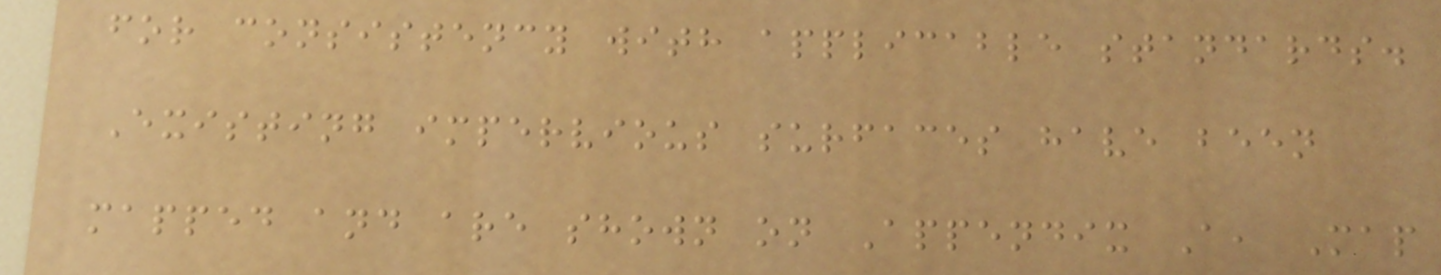for consistency with applicable standards.
Existing impervious surfaces have been
mapped and are shown on Appendix A, Map
